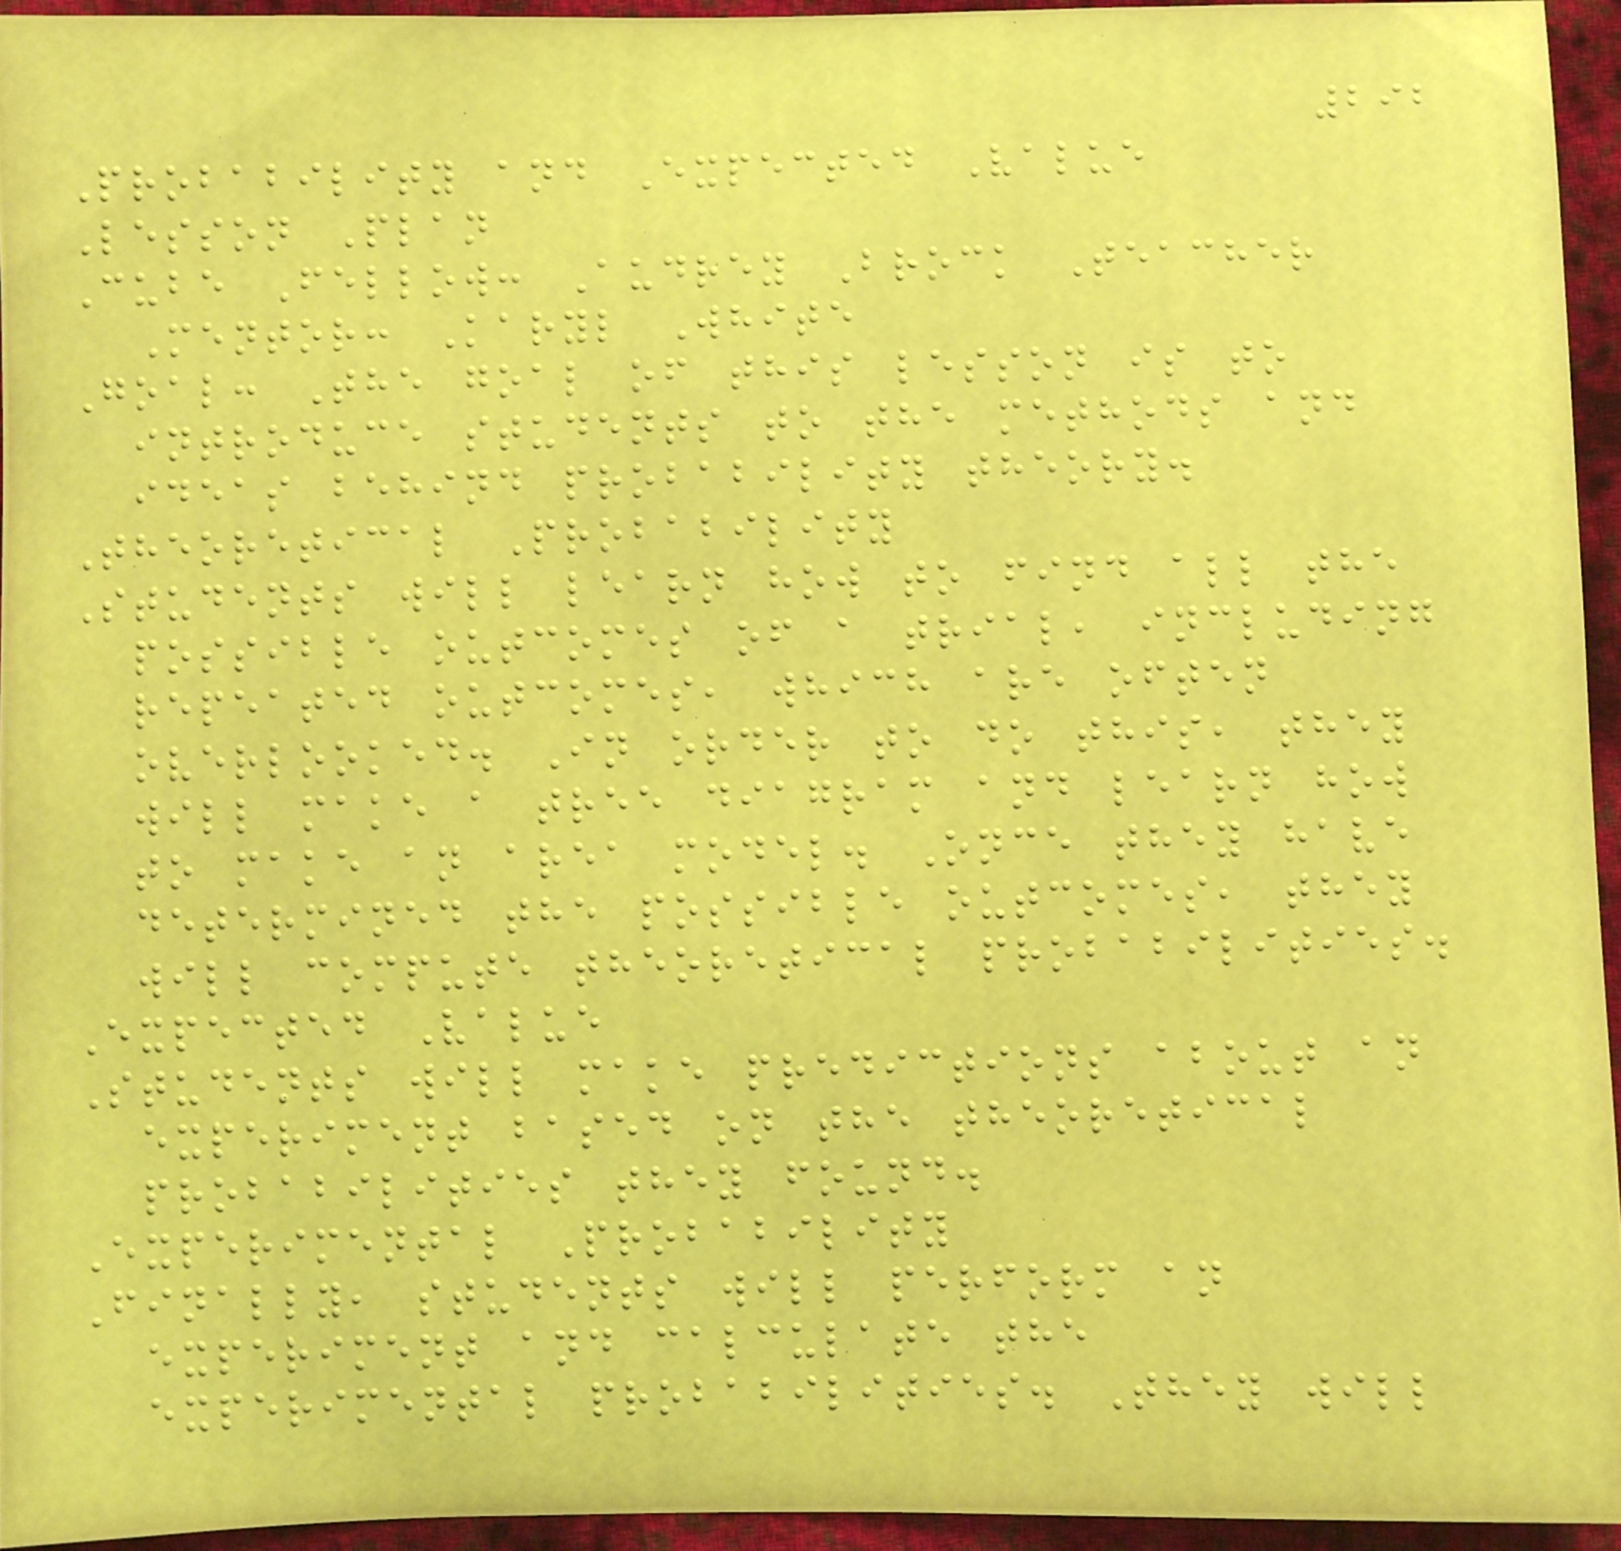292
Probability and Expected Value
Lesson Plan
Cube Fellow: Audrey Brock Teacher
Mentor: Karyl White
Goal: The goal of this lesson is to
introduce students to the methods and
ideas behind probability theory.
Theoretical Probability
Students will learn how to find all the
possible outcomes of a trial, including
repeated outcomes, which are often
overlooked. In order to do this, they
will make a tree diagram and learn how
to make an area model. Once they have
determined the possible outcomes, they
will compute theoretical probabilities.
Expected Value
Students will make predictions about an
experiment based on the theoretical
probabilities they found.
Experimental Probability
Finally, students will perform an
experiment and calculate the
experimental probabilities. They will
